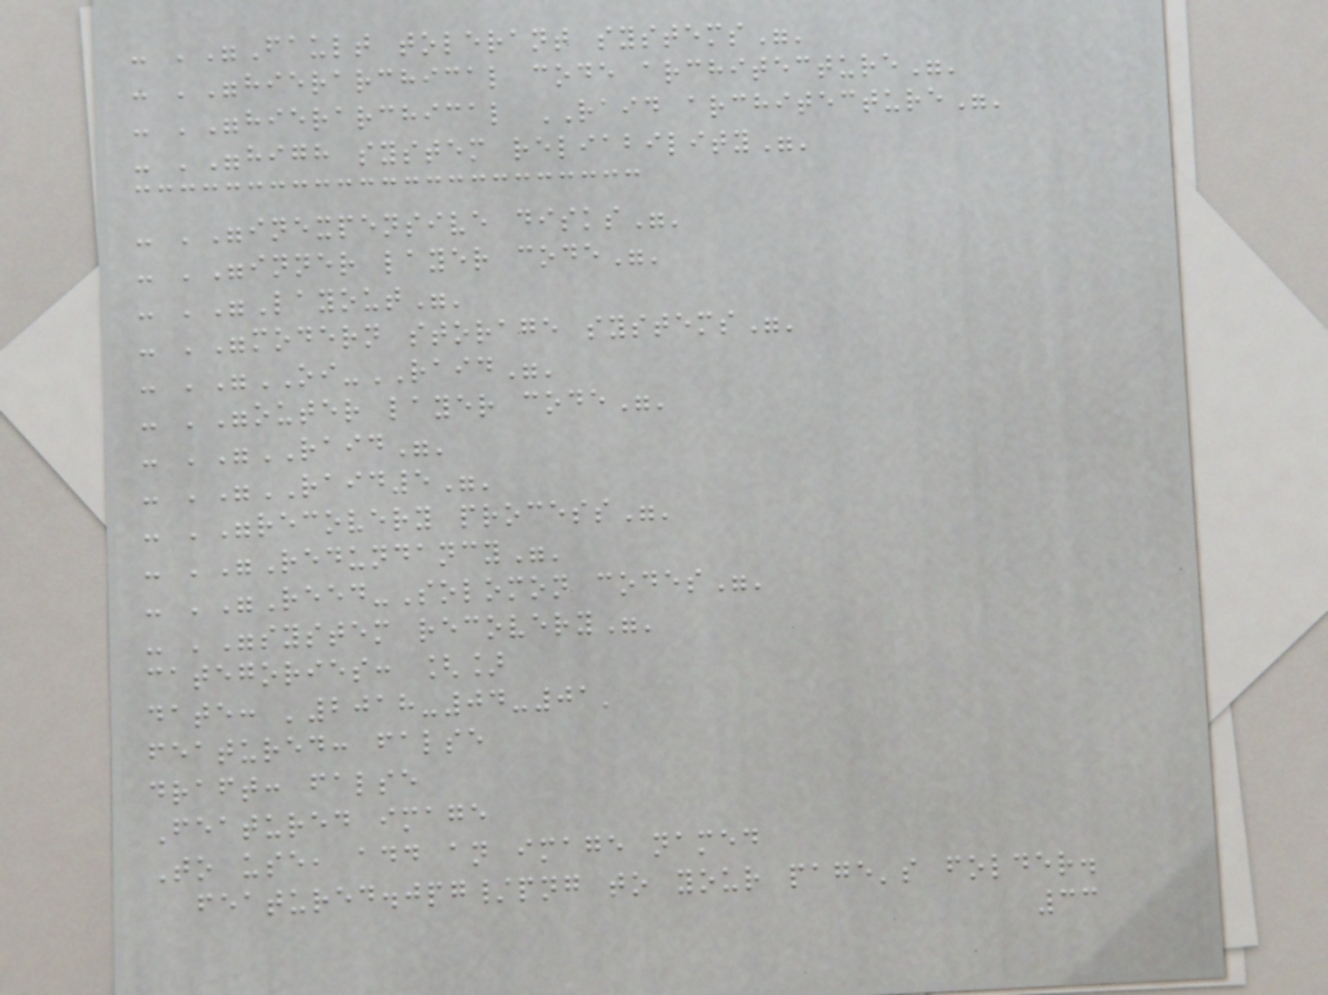- '"Fault tolerant systems"'
- '"hierarchical code architecture"'
- '"hierarchical RAID architecture"'
- '"high system reliability"'
- '"inexpensive disks"'
- '"inner layer code"'
- '"Layout"'
- '"modern storage systems"'
- '"OI-RAID"'
- '"outer layer code"'
- '"RAID"'
- '"RAID5"'
- '"recovery process"'
- '"Redundancy"'
- '"Reed-Solomon codes"'
- '"system recovery"'
categories: []
date: '2018-04-01'
featured: false
draft: false
Featured image
To use, add an image named
featured.jpg/png to your page's folder.
33
